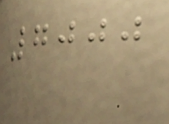7000
